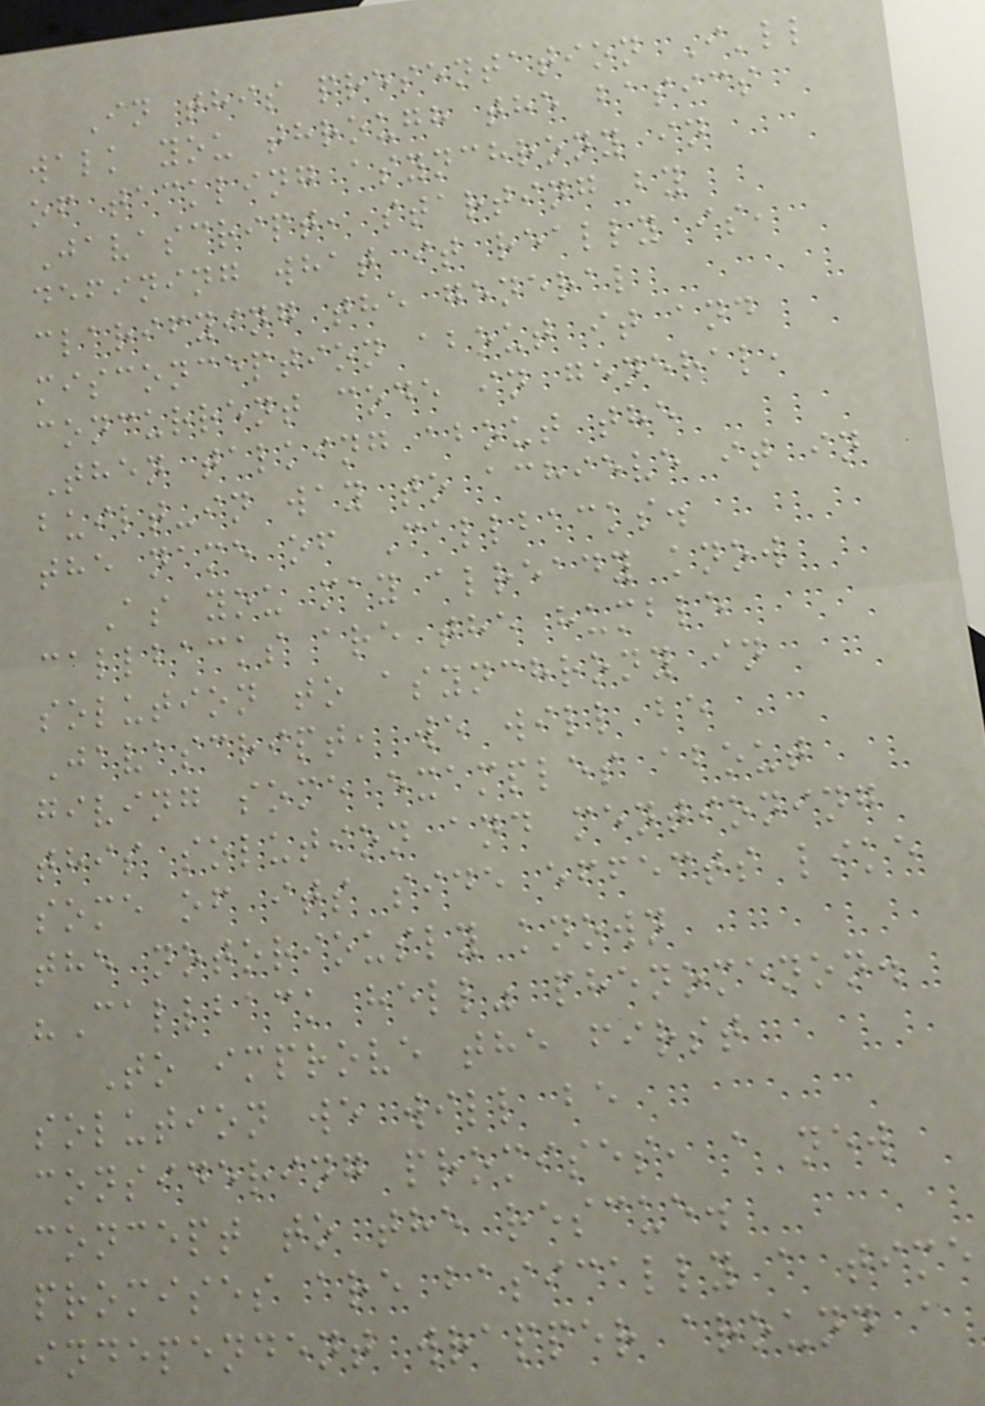In this presentation I'll
walk you through the basics
of tackling asynchrony in
Javascript, starting by
defining what it really is,
clarifying the general
misconception about it and
concurrent code in general,
Then talking about the
built-in way to achieve it in
the name of Callbacks.
As you may already know
callbacks are the humble
solution to asynchrony in
Javascript, we will be
giving some examples about
this solution and mentioning
some of its side effects like
the notoriously known
"Callback hell" phenomenon.
To improve the first
solution we will be
considering promises, a new
concept to the rescue.
promises are basically a time
independent wrapper around a
